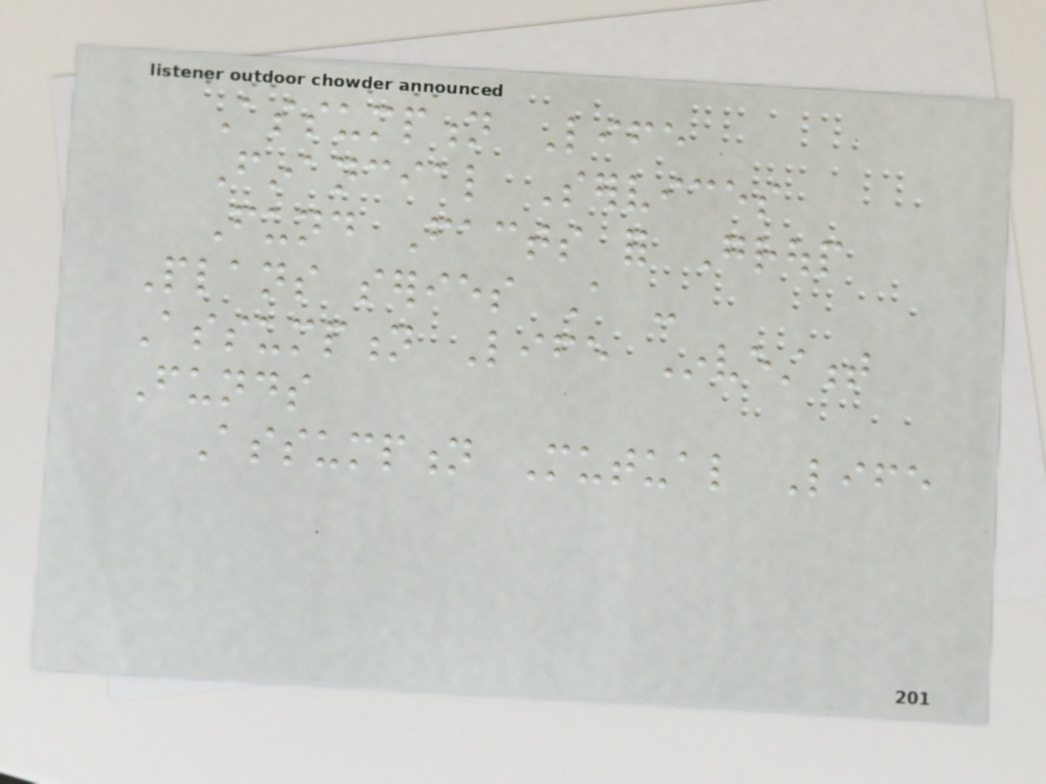Assumption Life
Financial Services
Fund Facts for Group
Plans series A -
Assumption Life Investment
Funds
Assumption Mutual Life
